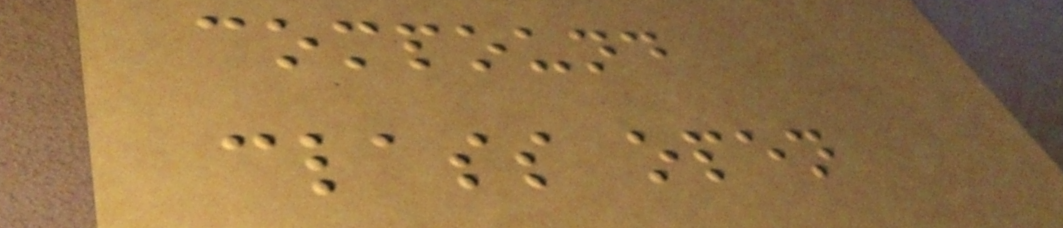compound
class open
